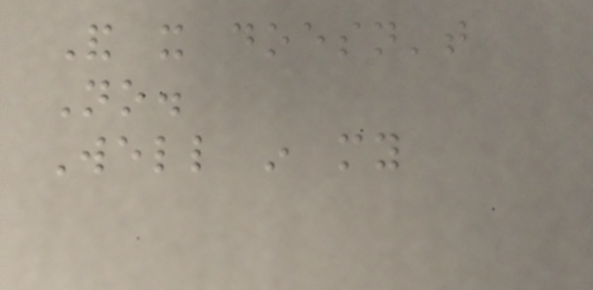And it doesn't
No.
Well in my
